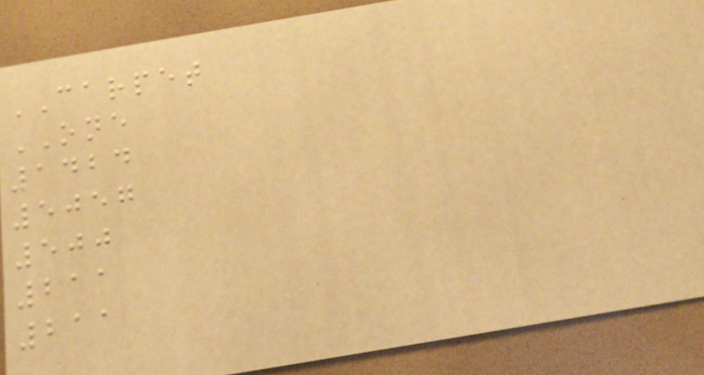CARPET
ONE
1424
5057
500
211
211
